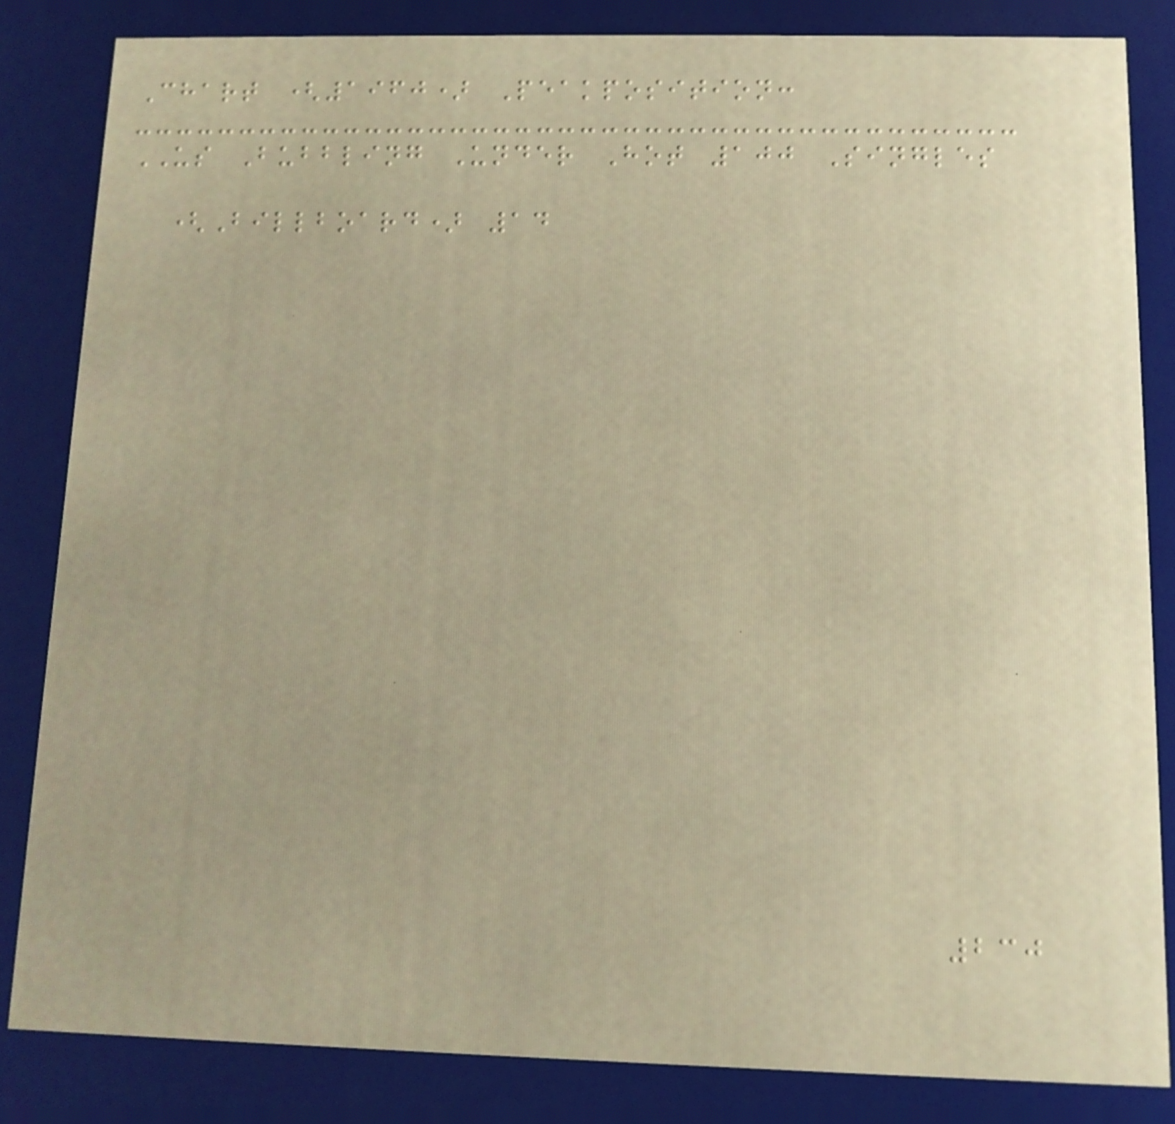Chart (1960) Peakposition:
US Bubbling Under Hot 100 Singles
(Billboard) 14
230
